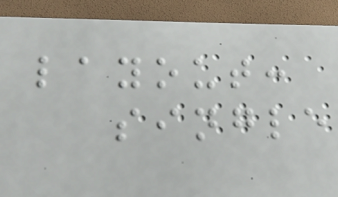layout:
single
